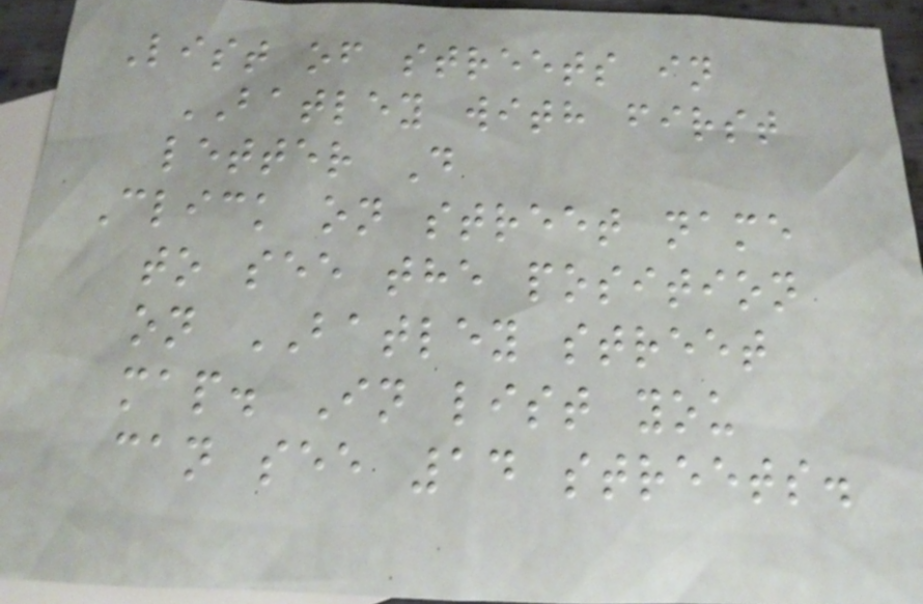List of streets in
BATLEY with first
letter D
Click on street name
to see the position
on BATLEY street
map. In list you
can see 14 streets.
